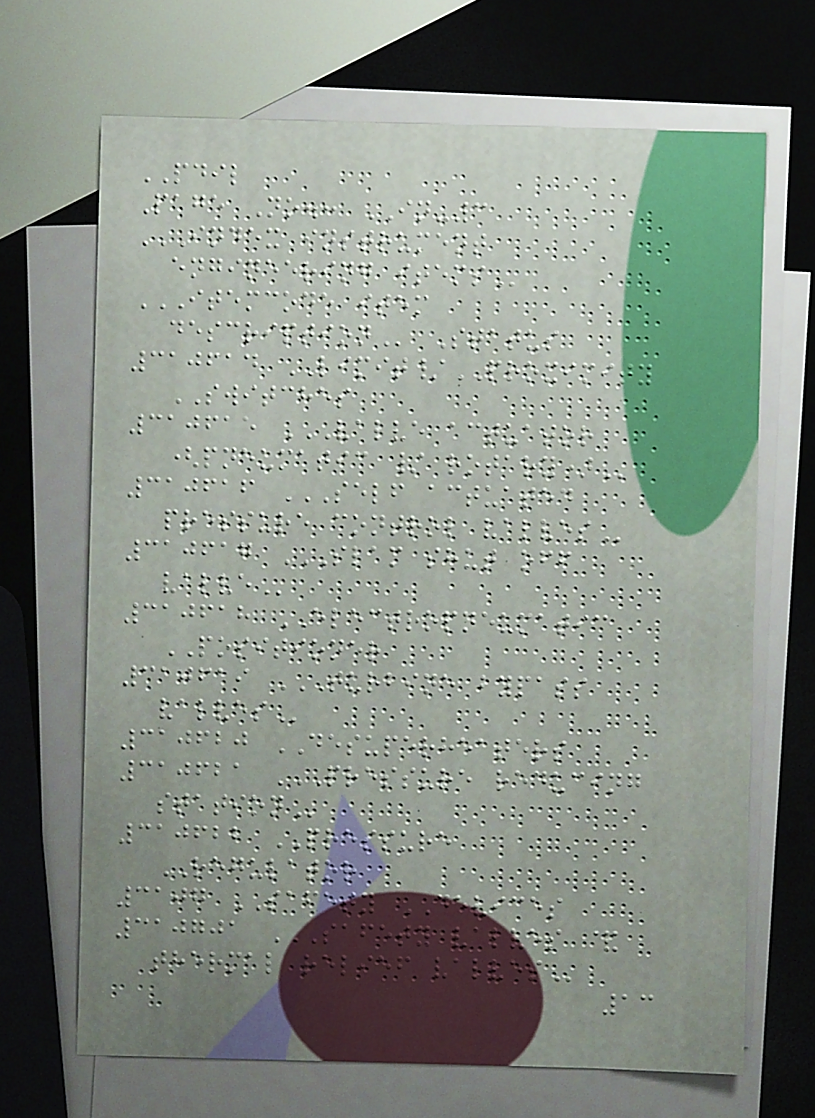PDIL
Page No.: IN-3
INDEX INSTRUMENT
ENGINEERING ITEMS
ITEMCODE ITEM
DESCRIPTION Status
310614 LIMIT/PROXIMITY
SWITCHES
310615 VALVE ACTUATOR
(PNEUMATIC / ROTARY)
310616 SELF ACTUATED
PRESSURE CONTROL VALVES
310617 SLAM SHUT OFF
VALVE
310618 ELECTROPNEUMATIC
POSITIONER
310619 TURBINE BYPASS
VALVES
310620 DESUPERHEATERS
310621 PRESSURE REDUCING
STATION
310622 PRESSURE
REGULATOR
3107 SAFETY DEVICES
310701 SAFETY VALVES &
THERMAL RELIEF VALVES
13
